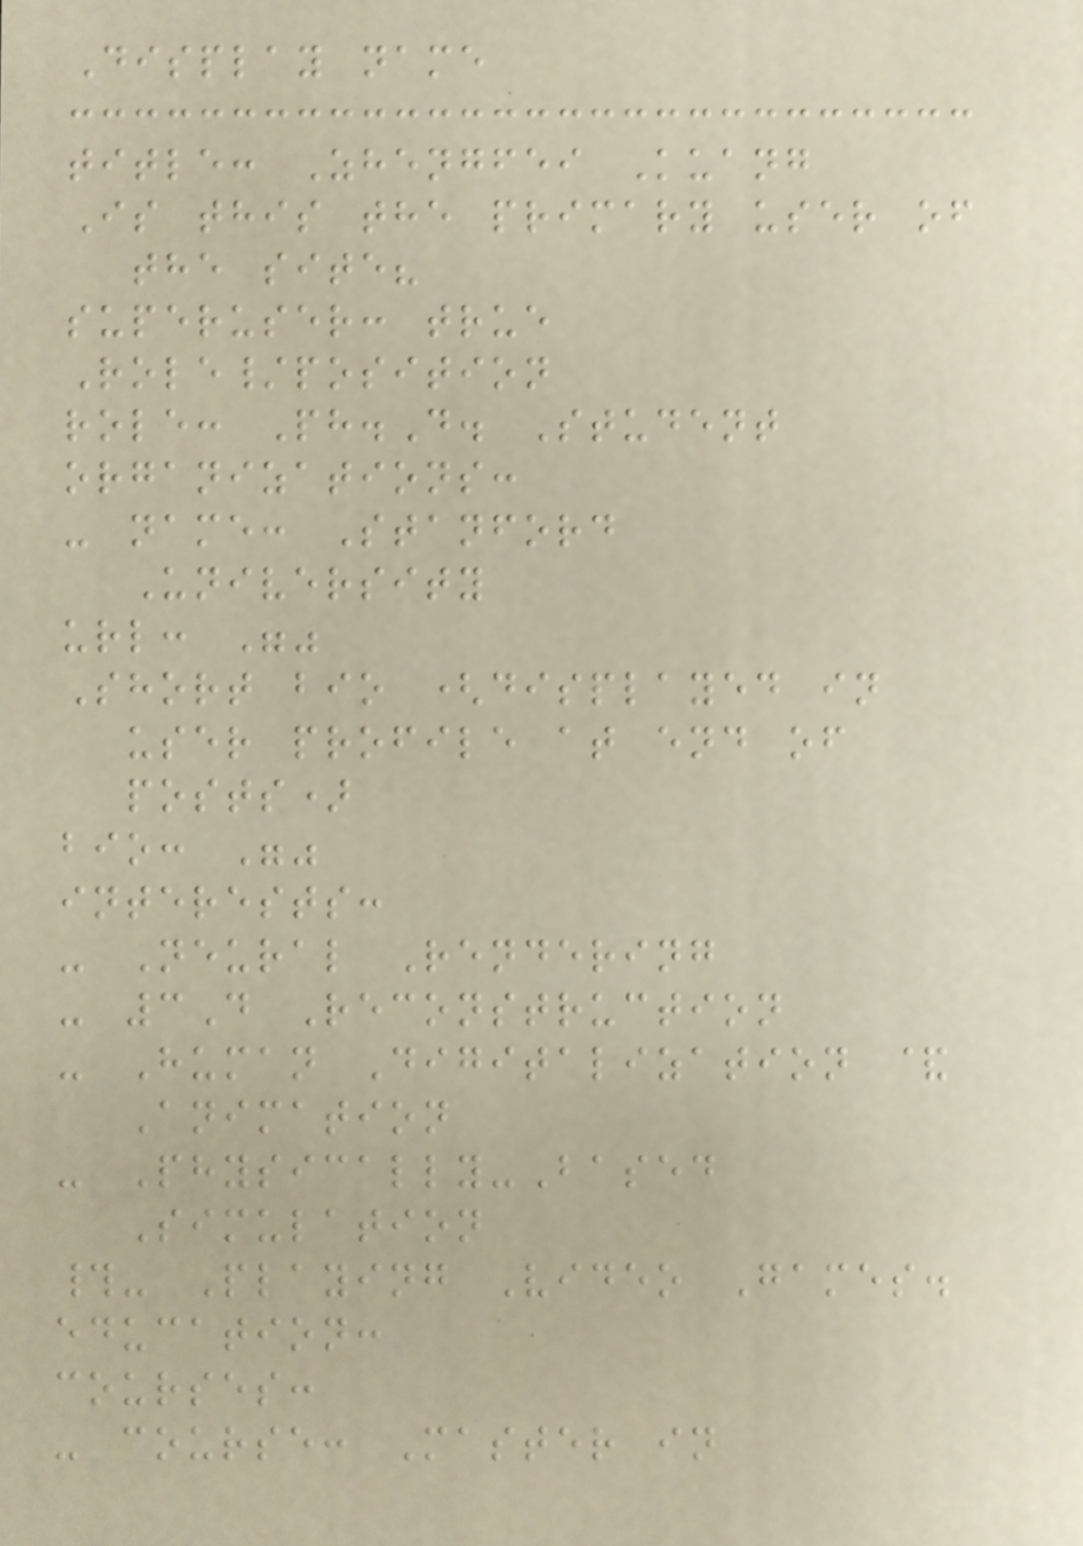Display name
title: Zhengfei Kuang
Is this the primary user of
the site?
superuser: true
Role/position
role: Ph.D. Student
organizations:
- name: Stanford
University
url: ""
Short bio (displayed in
user profile at end of
posts)
bio: ""
interests:
- Neural Rendering
- 3D Reconstruction
- Human Digitalization &
Animation
- Physically-Based
Simulation
#- Playing Video Games.
education:
courses:
- course: Master in
